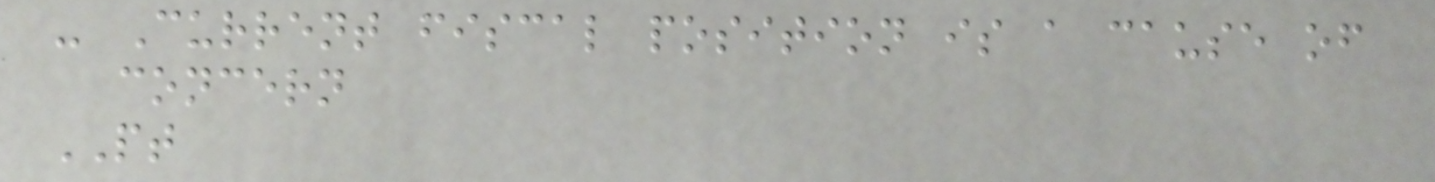- Current fiscal position is a cause of
concern
PT
